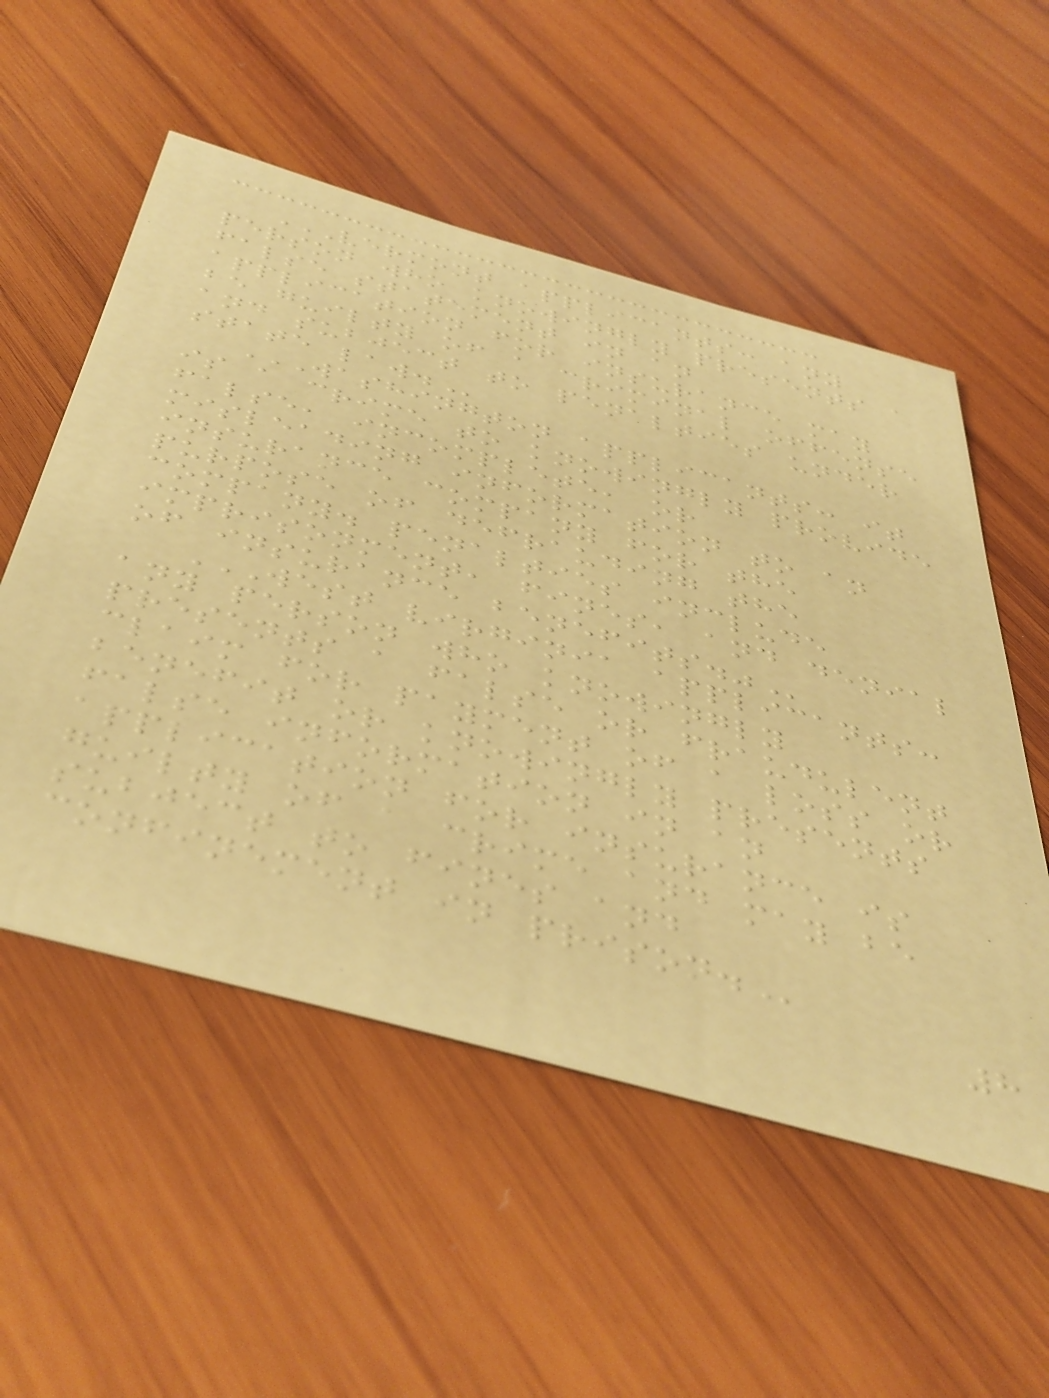VERMONT APPLICANTS: ANY
PERSON WHO KNOWINGLY PRESENTS A
FALSE STATEMENT IN AN
APPLICATION FOR INSURANCE MAY
BE GUILTY OF A CRIMINAL OFFENSE
AND SUBJECT TO PENALTIES UNDER
STATE LAW.
WASHINGTON APPLICANTS: IT
IS A CRIME TO KNOWINGLY PROVIDE
FALSE, INCOMPLETE, OR
MISLEADING INFORMATION TO AN
INSURANCE COMPANY FOR THE
PURPOSE OF DEFRAUDING THE
COMPANY. PENALTIES INCLUDE
IMPRISONMENT, FINES, AND DENIAL
OF INSURANCE BENEFITS."
WEST VIRGINIA APPLICANTS:
ANY PERSON WHO KNOWINGLY
PRESENTS A FALSE OR FRAUDULENT
CLAIM FOR PAYMENT OF A LOSS OR
BENEFIT OR KNOWINGLY PRESENTS
FALSE INFORMATION IN AN
APPLICATION FOR INSURANCE IS
GUILTY OF A CRIME AND MAY BE
SUBJECT TO FINES AND
CONFINEMENT IN PRISON.
8
